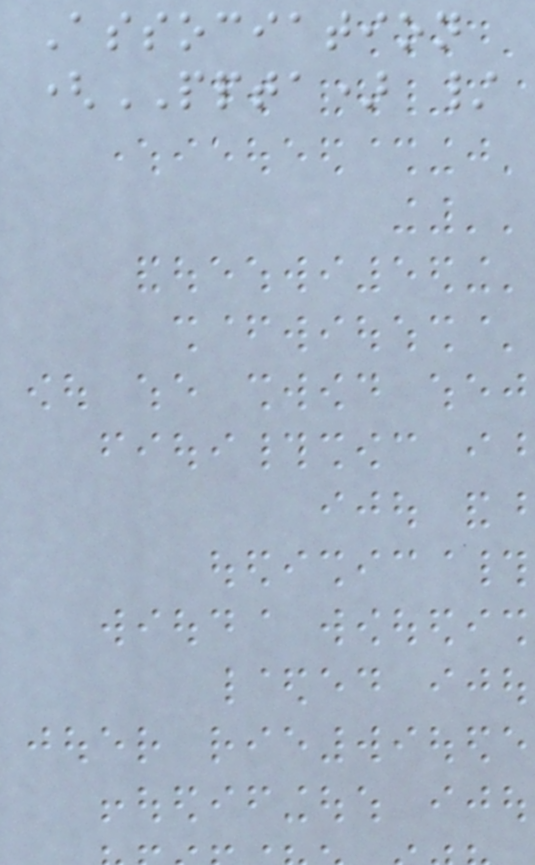Association
(PPTA) /
